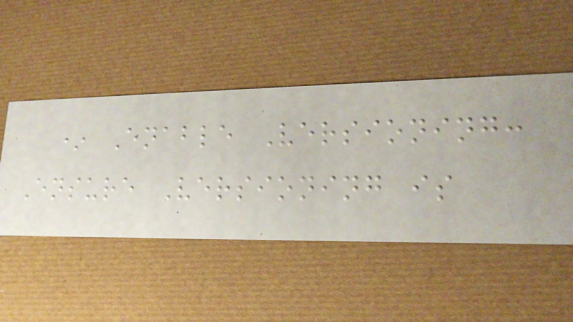* Enable Versioning:
Ensure Versioning is
